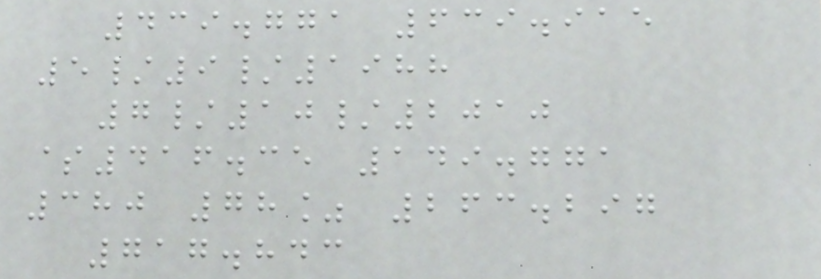439.771 639.915
5/9/1988
7/10/2010
$416.35 149.771
380 78% 263.297
717.843
